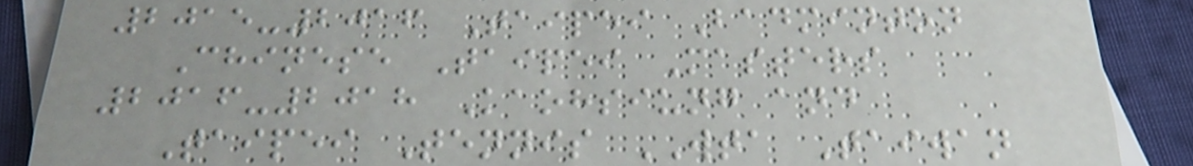2015-2016 Taipei Badminton
Chinese Taipei Masters
2016-2018 Kaohsiung and
Taipei Tennis WTA Taiwan
